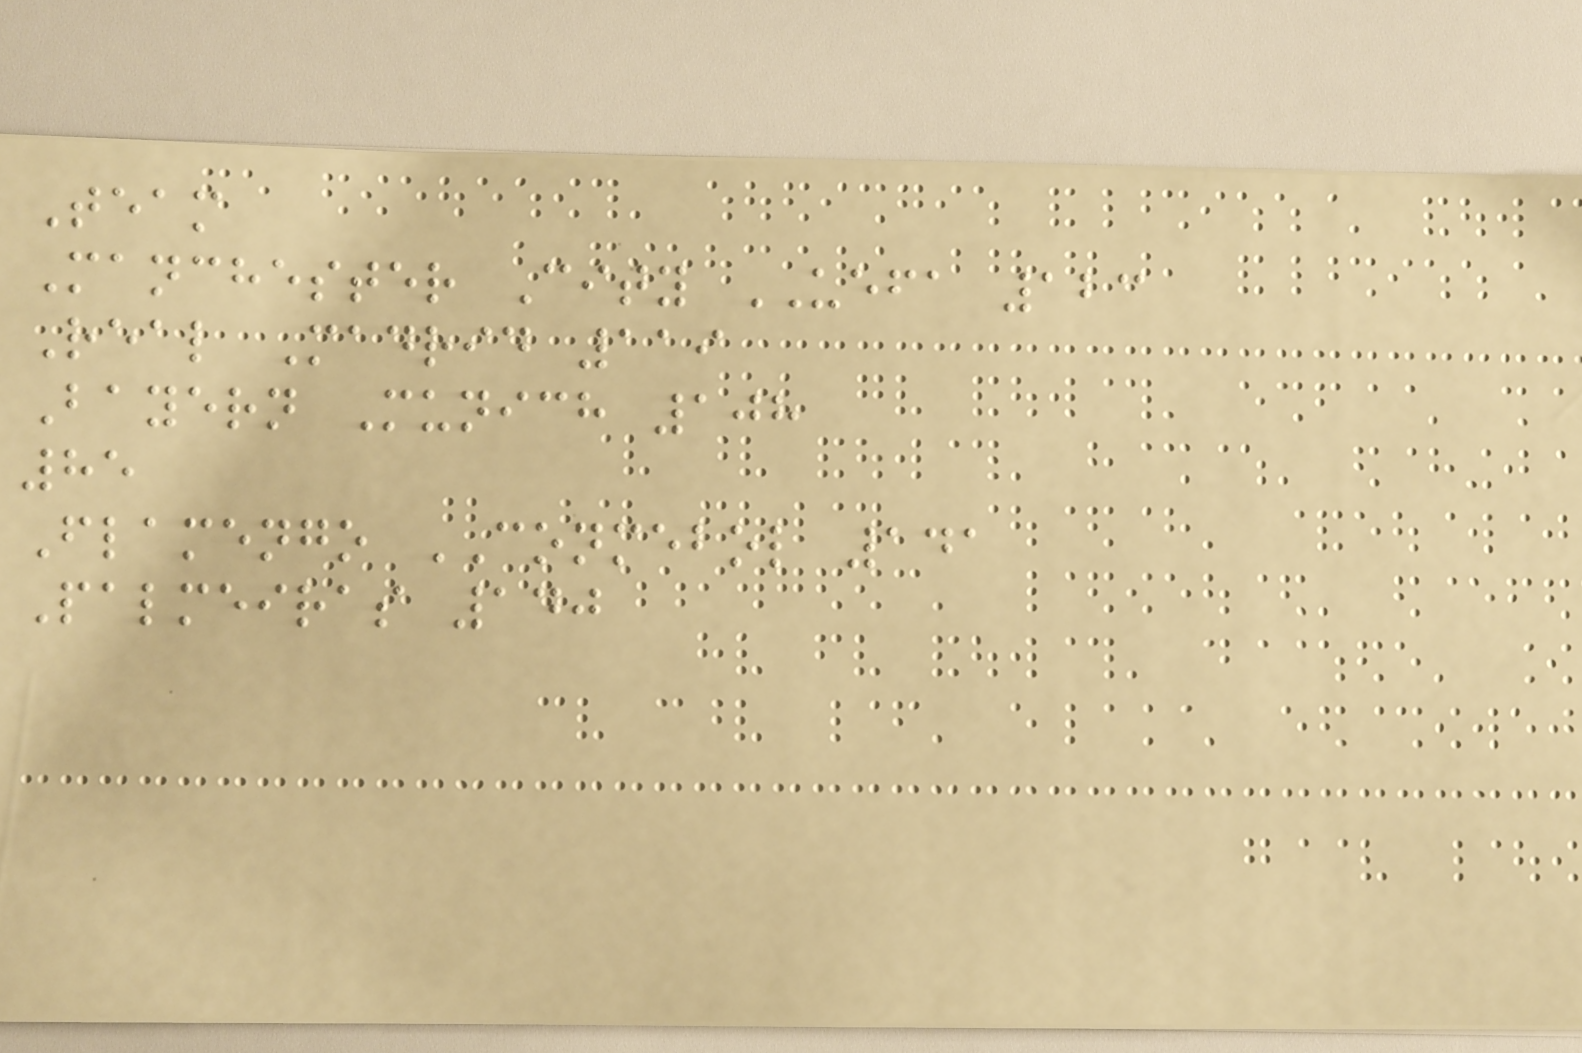Team
Manchester City UEFA 123
Real Madrid 119
Bayern Munich 108
85
Flamengo CONMEBOL 141
Palmeiras 140
